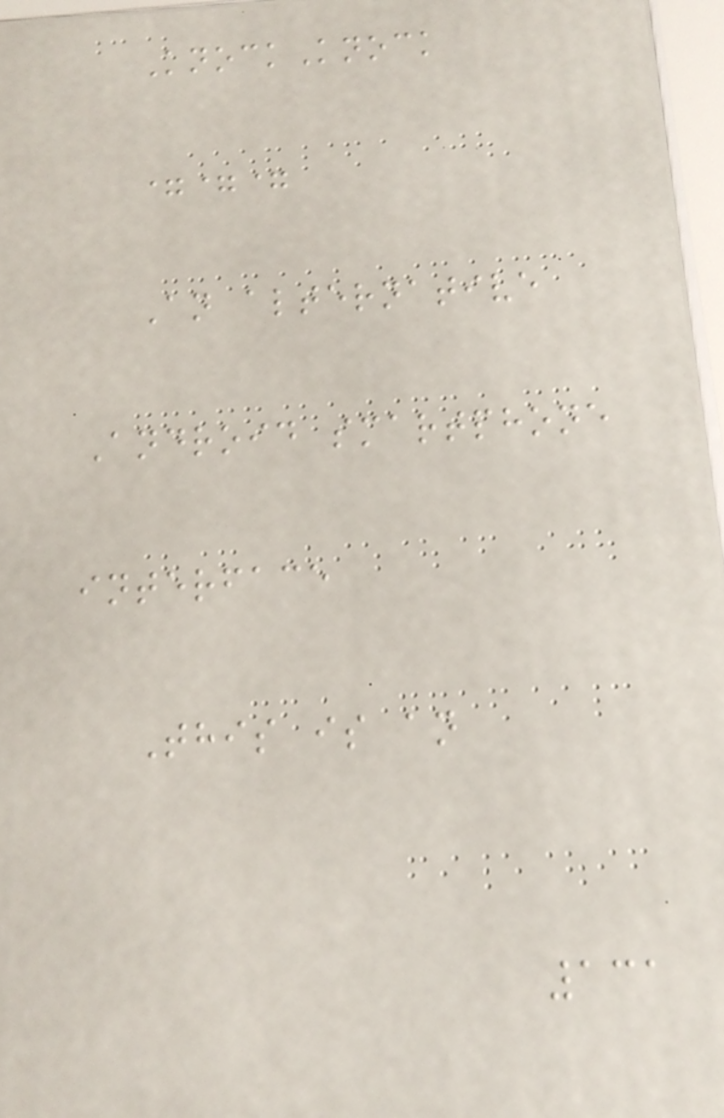KnockKnock
===
An alternative
Android smartphone
interface
This is an
131
